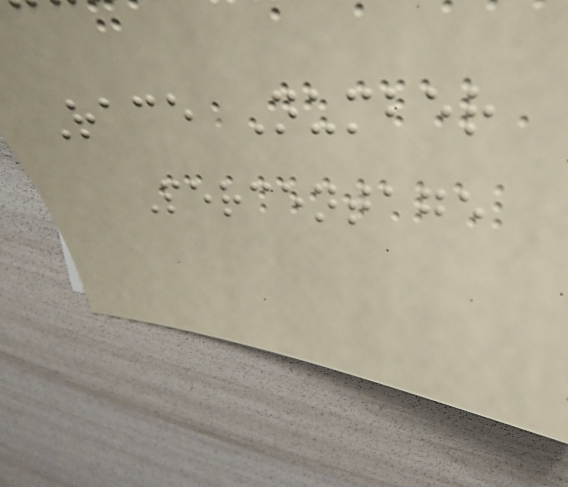Race Number
Percentage
